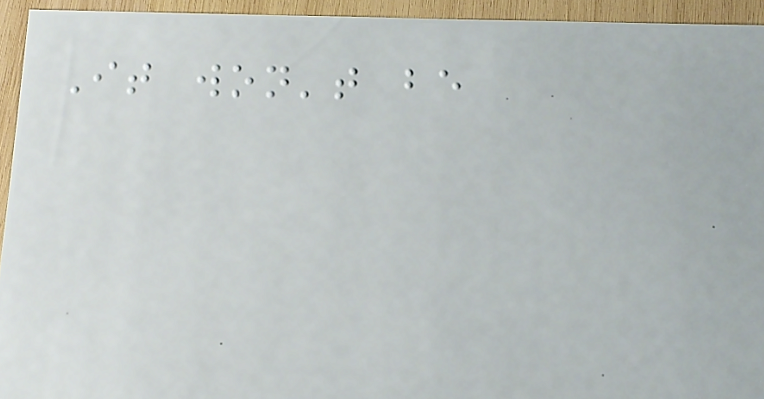It won't be
